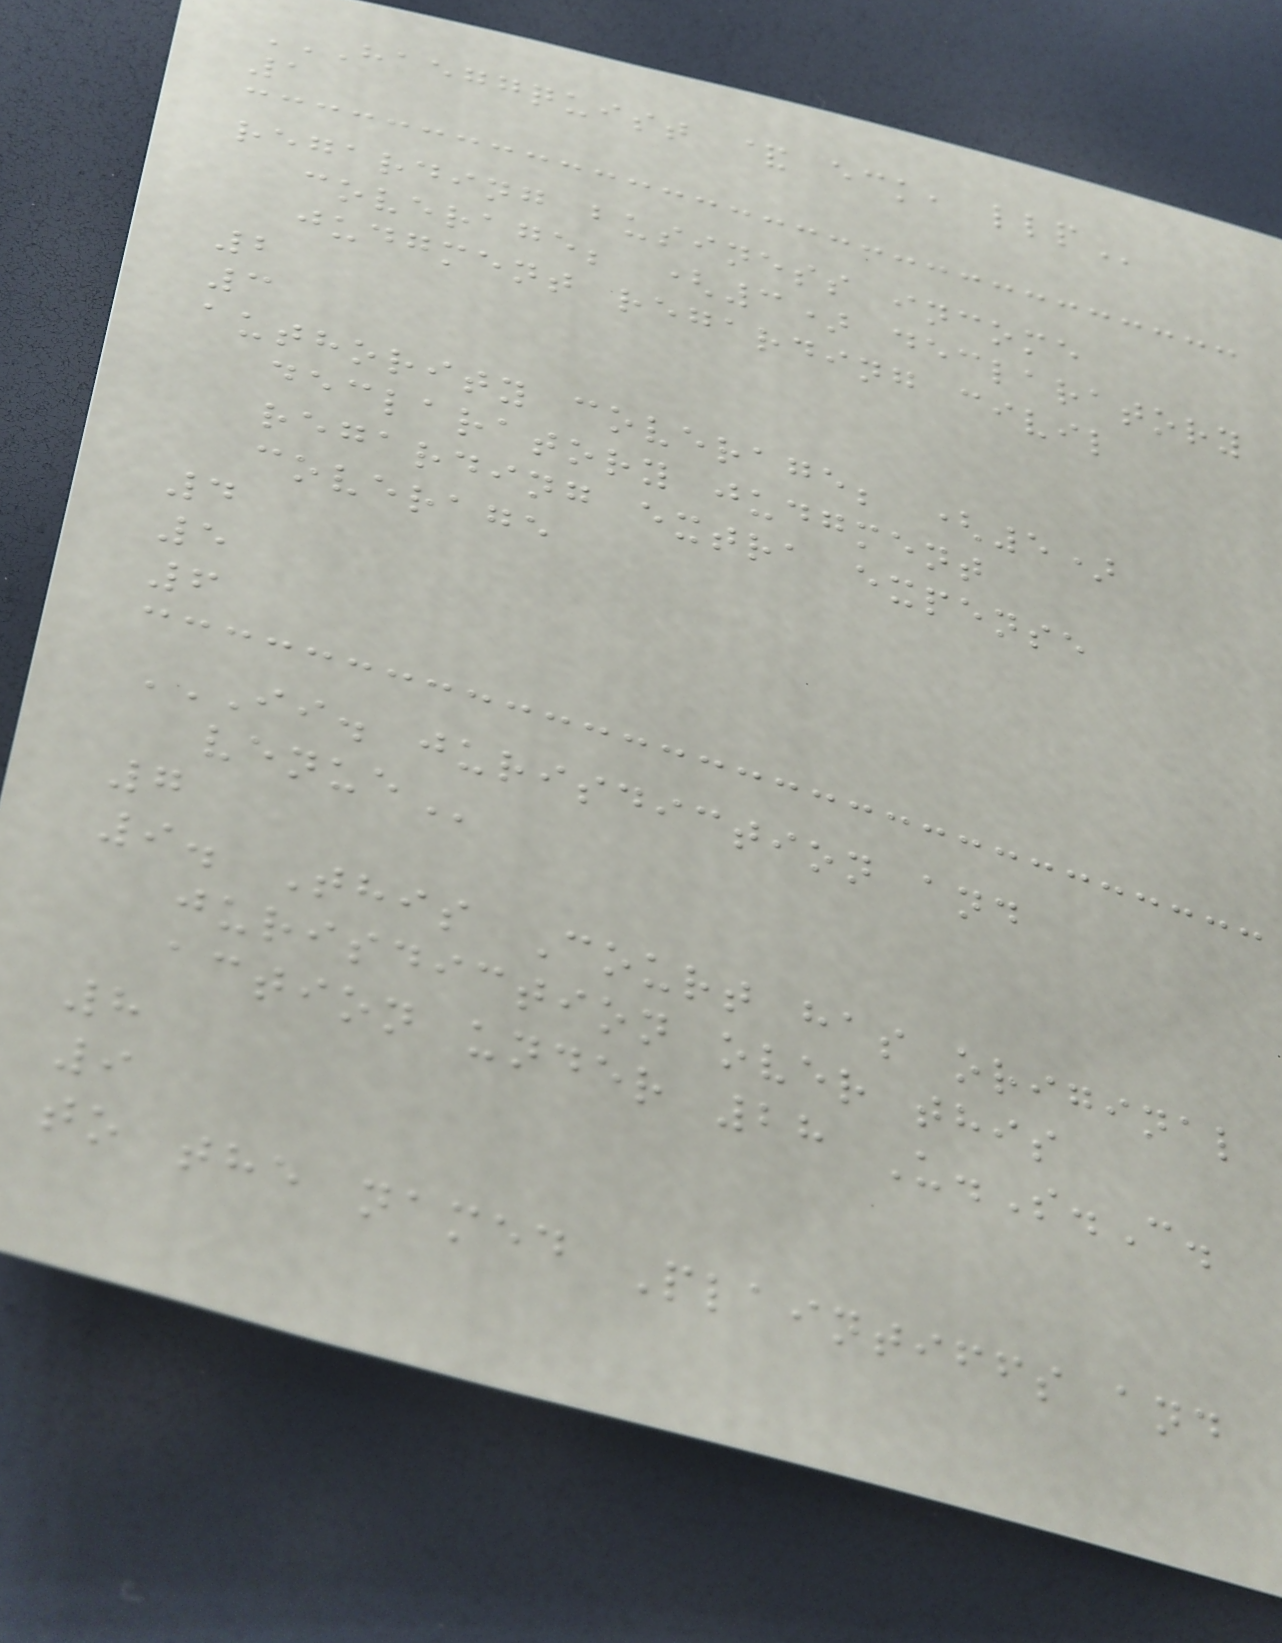HAEGGQUIST & ECK, LLP
1
regarding business income
coverage; (3) declaratory
judgment regarding civil
2
3
authority coverage; (5)
declaratory judgment
regarding extra expense
coverage
4
5
6
II. JURISDICTION AND
VENUE
7
9. This Court has original
jurisdiction over this
action under 28 U.S.C.
8
9
to the named Plaintiffs and
